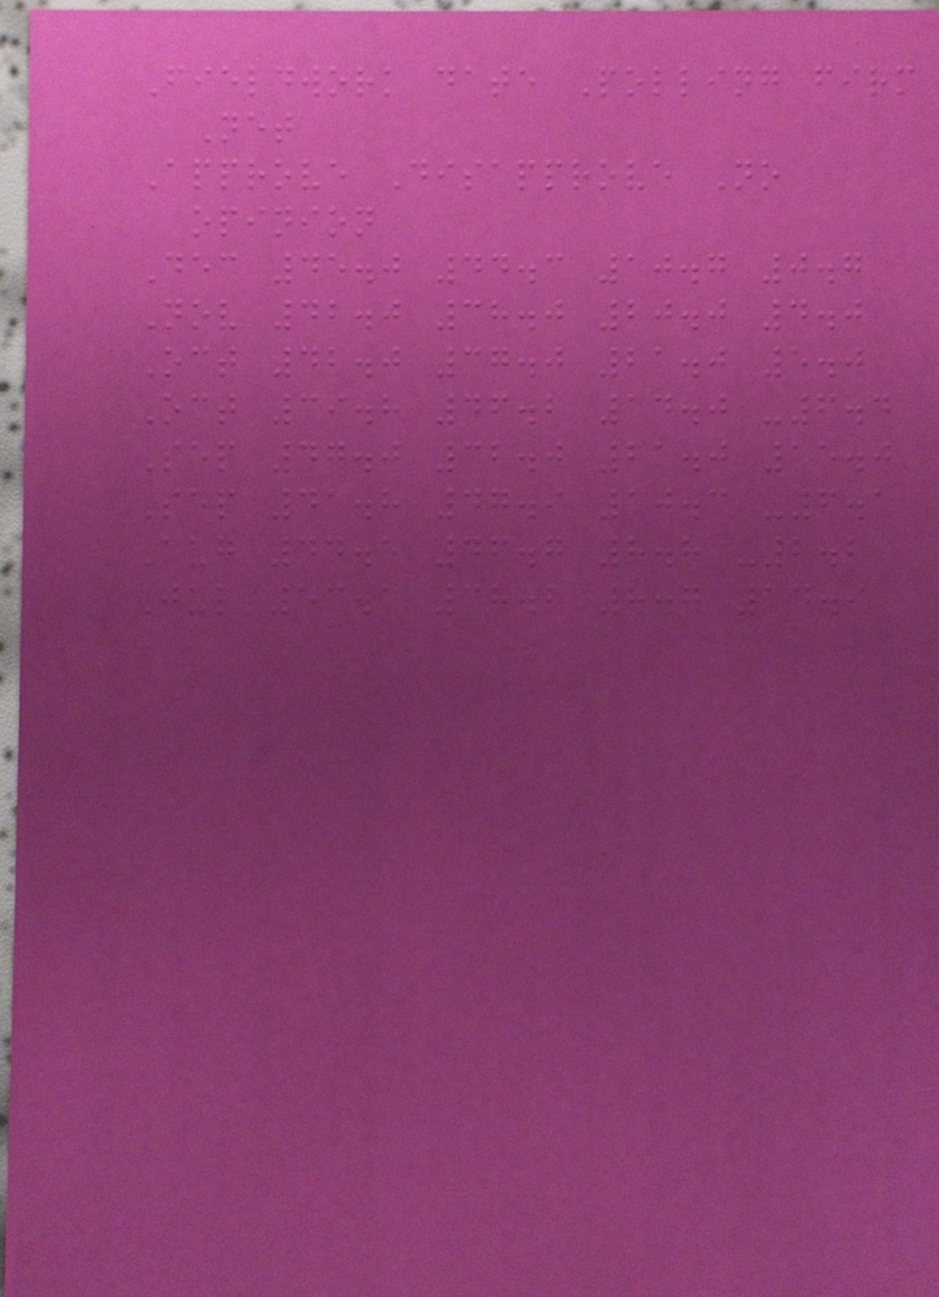Fieldwork date Polling firm
Net
Approve Disapprove No
opinion
Dec 45.0 44.3 10.7 0.7
Nov 42.0 38.0 20.0 4.0
Oct 42.0 37.0 21.0 5.0
Oct 39.8 46.2 14.0 -6.4
Sep 47.0 32.0 21.0 15.0
Sep 41.8 47.9 10.3 -6.1
Aug 44.5 46.7 8.8 -2.2
Jul 53.1 38.2 8.7 14.9
